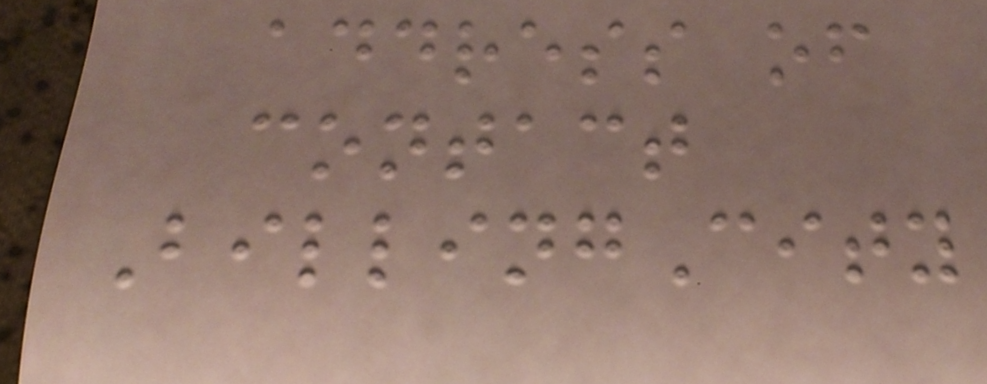address of
contact
BillingCity
